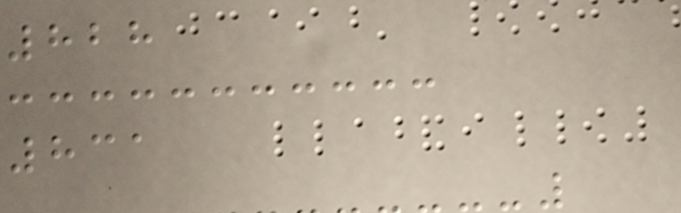828
831
